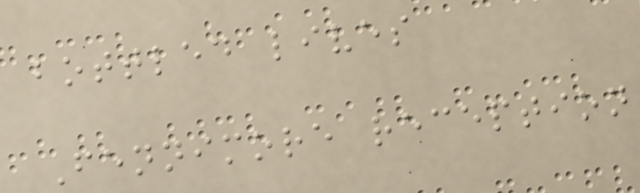bottled lives
Fennimore reception
